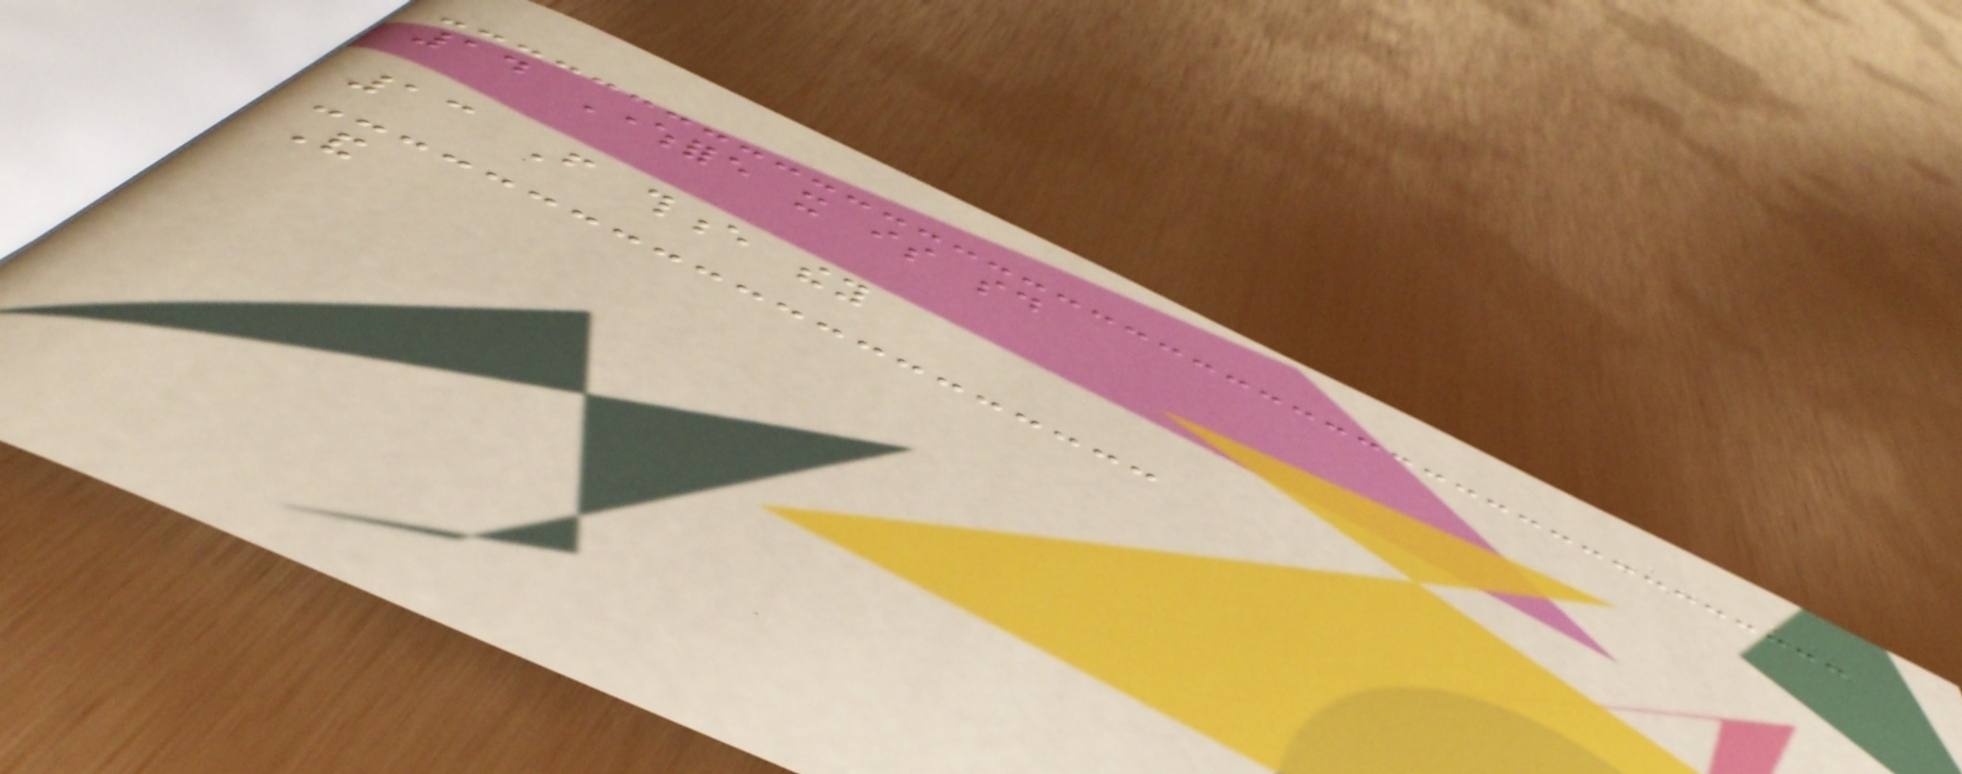14 Wherefore it is said
13 From thence they
And
